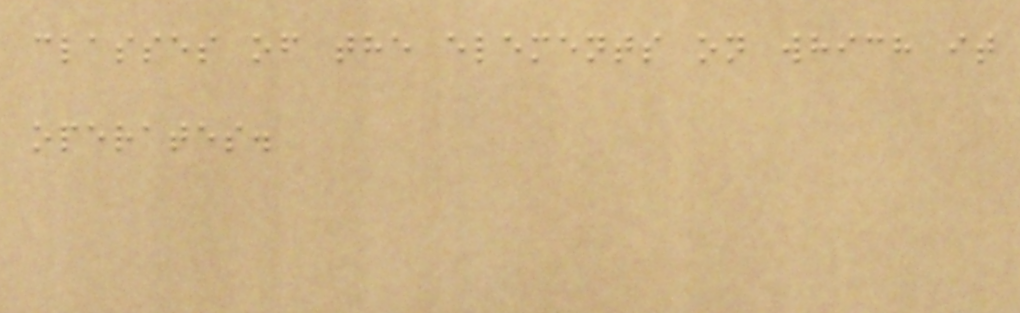classes of the elements on which it
operates.
